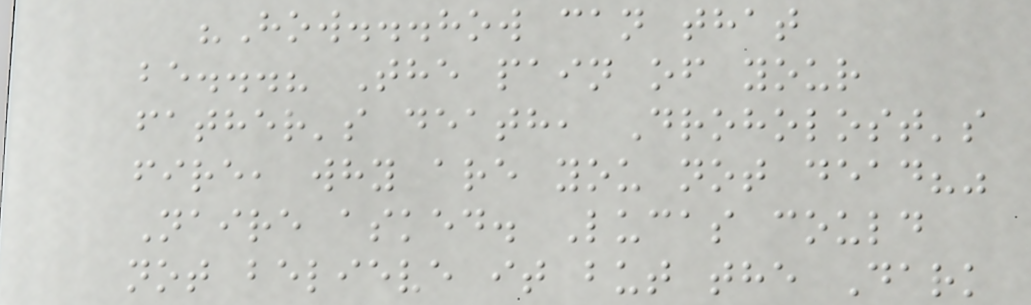"How...how can that
be...? The pain of your
father's death, Droholost's
fire, why are you not dead?"
Naire asked. Lucas could
not believe it but the Dark
